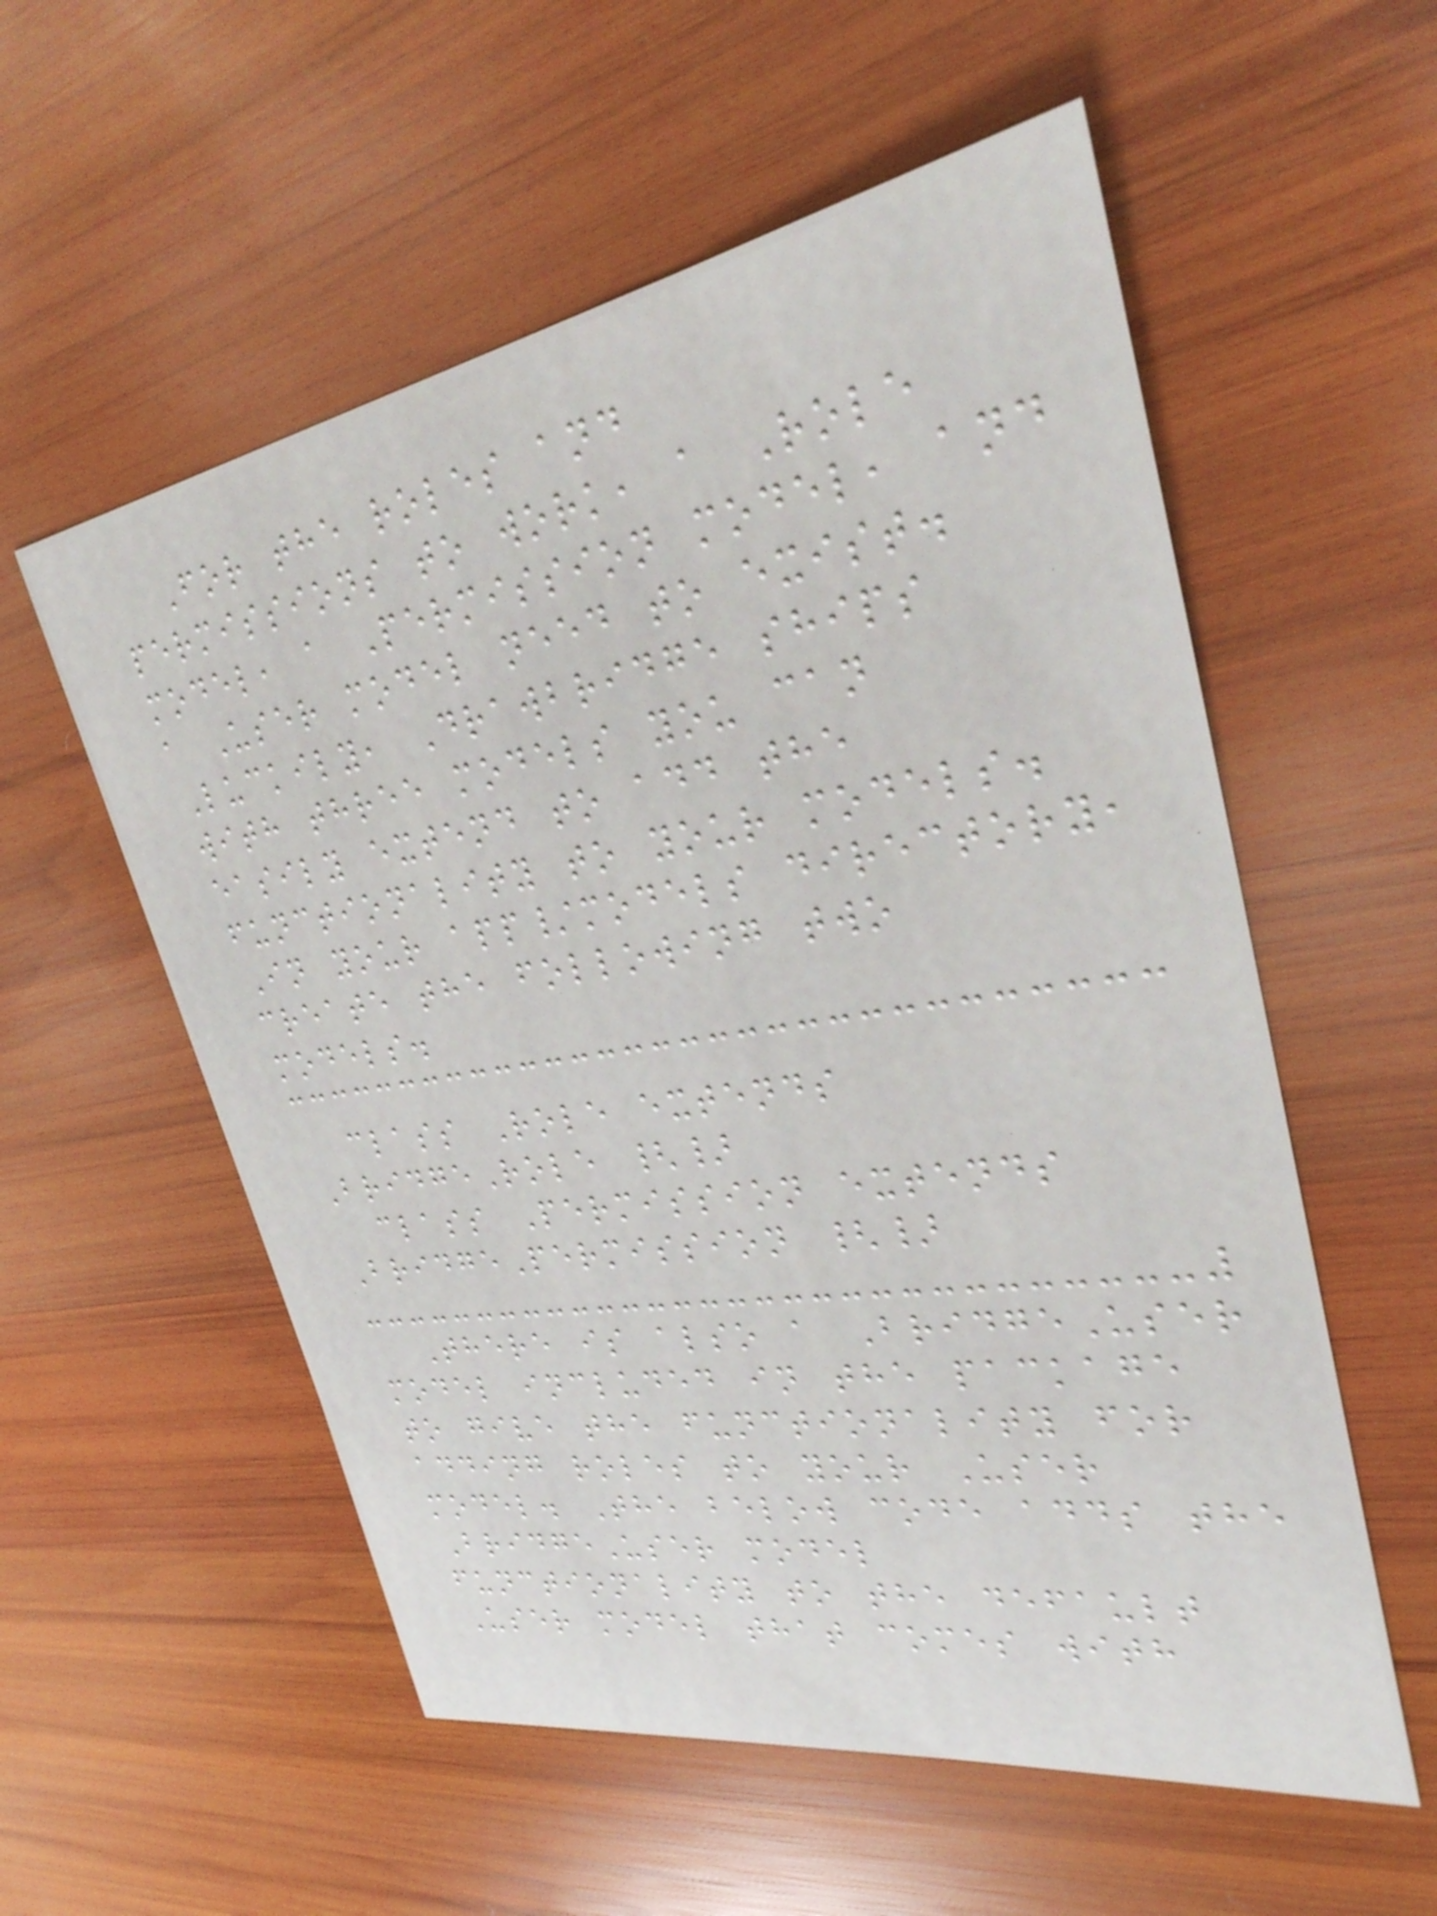For the roles and
permissions to work, a Role
model, a Permission model, and
a User model need to exist.
Luckily, Drawbridge ships
with three models you can
easily extend to add the
functionality to your models.
In your app/models directory,
create the following two
models.
class Role extends
BridgeRole {}
class Permission extends
BridgePermission {}
There is also a BridgeUser
model included in the package
to give the functionality for
adding roles to your User
model. The below code adds the
BridgeUser model
functionality to the default
User model that comes with
